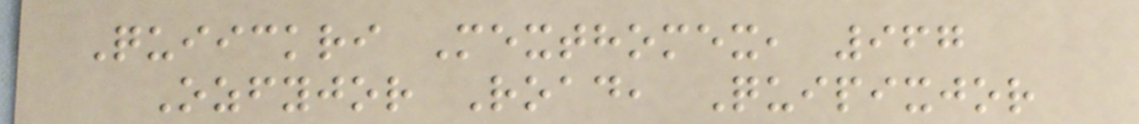Quiickri Mexthomex, 967
Ozfyjor Road, Quipixjor
